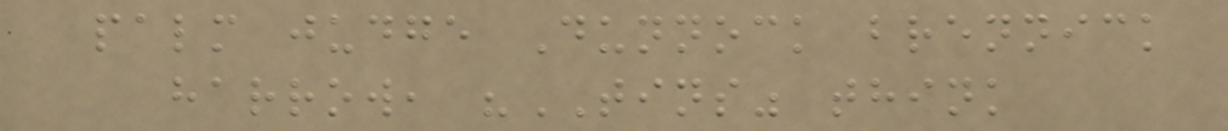palm judge Dunnock brennick
harrow, "TINS" think
